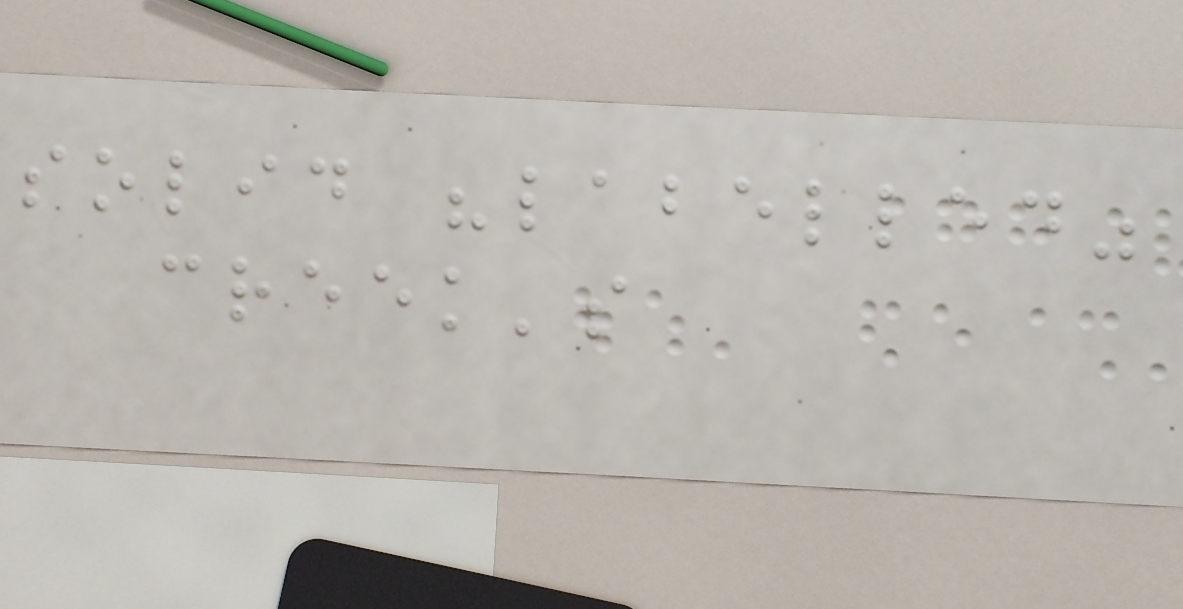solid "labelled"
creek's
